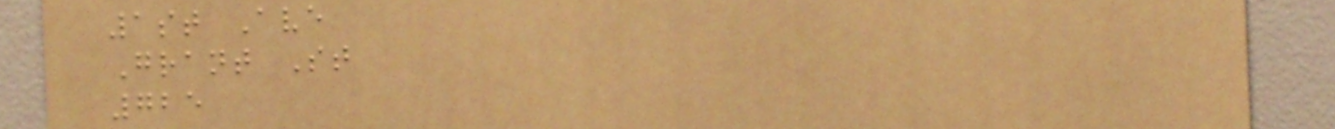1st Ave
Grant St
725
